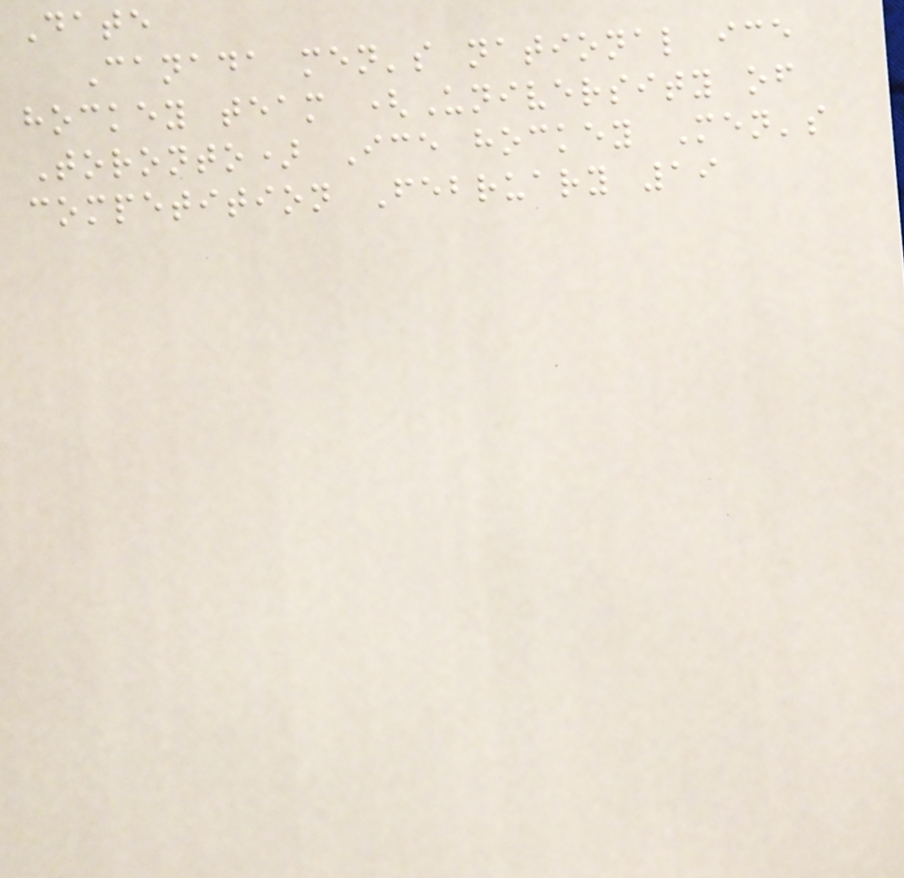Date
Canada men's national ice
hockey team (University of
Toronto) Ice hockey Men's
competition February 19
